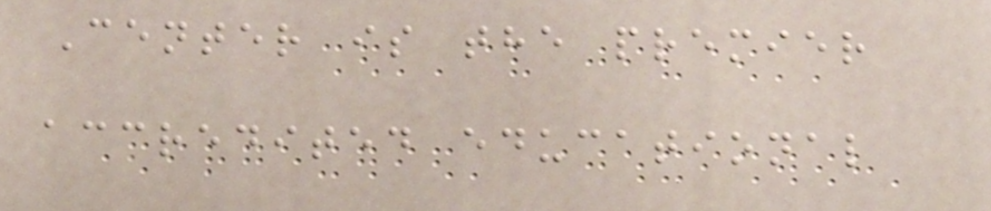Center is the premier
accredited educational
